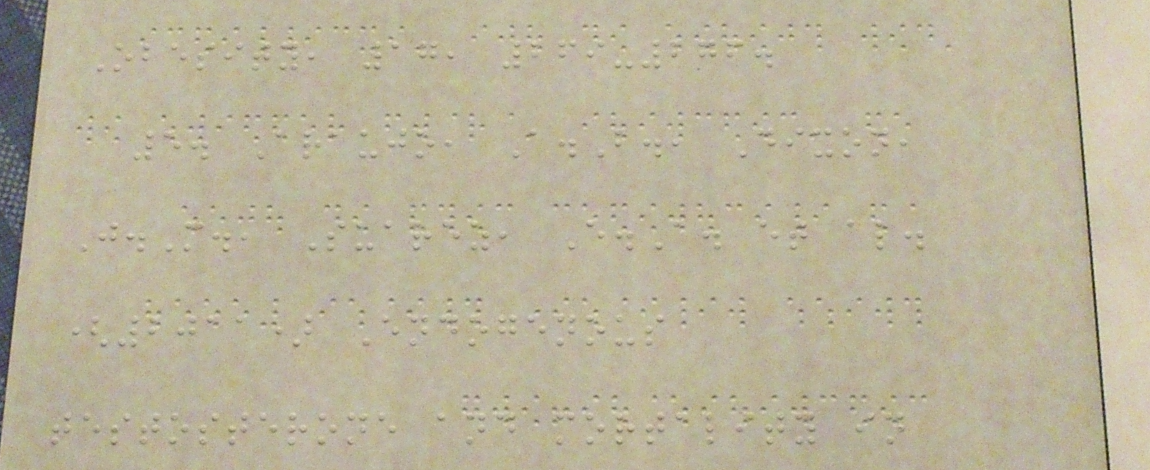Obesity, 17, 269-276.
5. Araujo, A.B., Dixon,
J.M., Suarez, E.A. et al.
(2011) Endogenous
testosterone and mortality in
